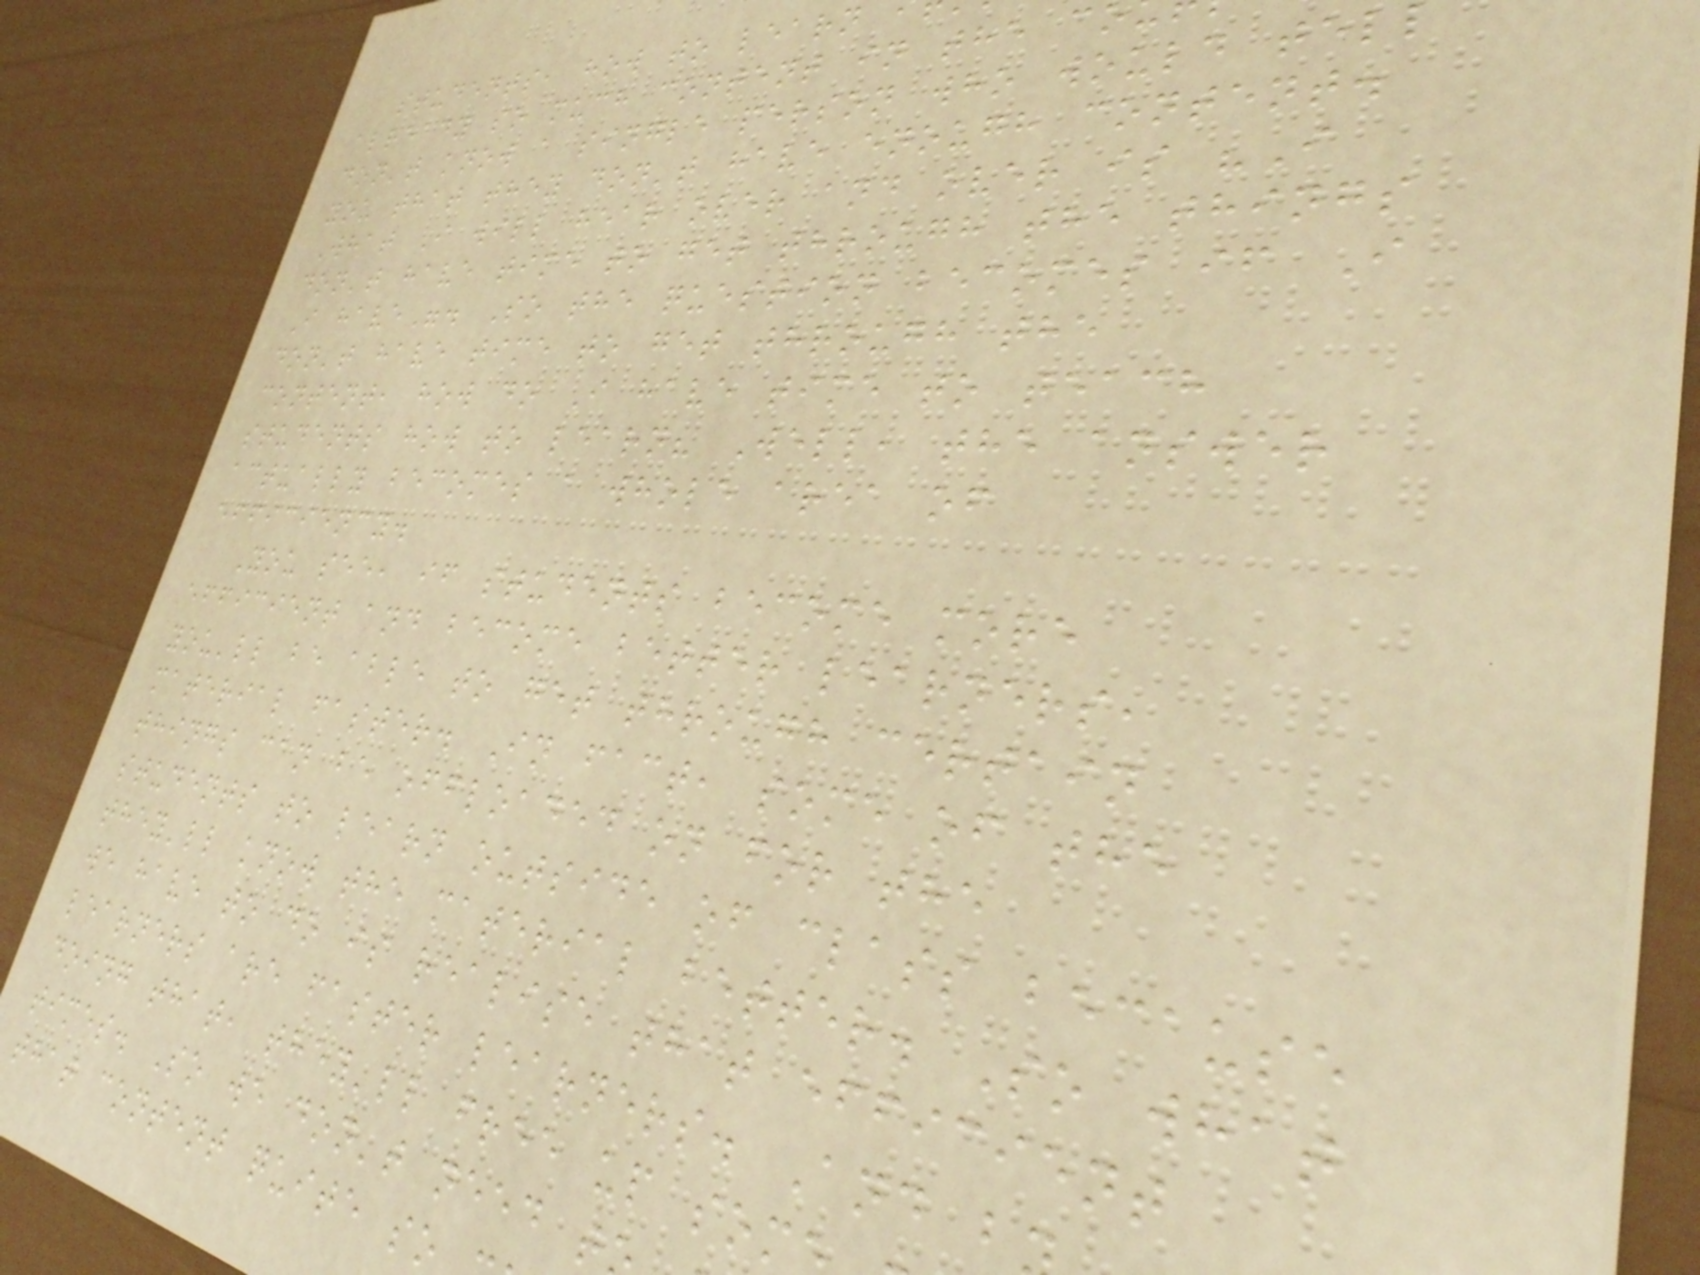students, how to learn
already so much content in the c
don't know a single person who would tel
you that they don't have enough content.
What I will hear over and over is "I
don't have time to get through the things
I have". So the question becomes if I
don't have time to get through the
content, how do I have time to teach
students how to learn? Well, the answer
actually becomes a whole area of
efficiency.
You see, if students become more
efficient and become better learners,
you'll be able to get through certain
material faster. In fact, some of the
things can be offloaded on for the
students to learn outside of class because
they'll know the material better. So what
we have to do is realise that efficient
learners are faster learners. And b
doing that, they'll free up som
times. So we don't need t
that content quite so
